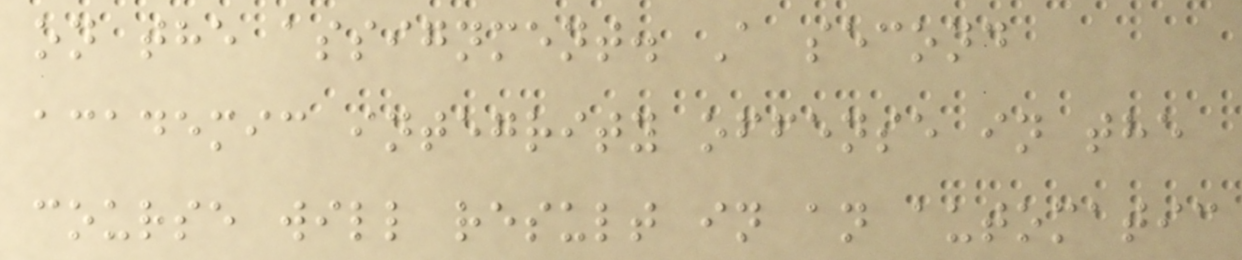on the assignment. A second
academic integrity offense in the
course will result in an automatic
